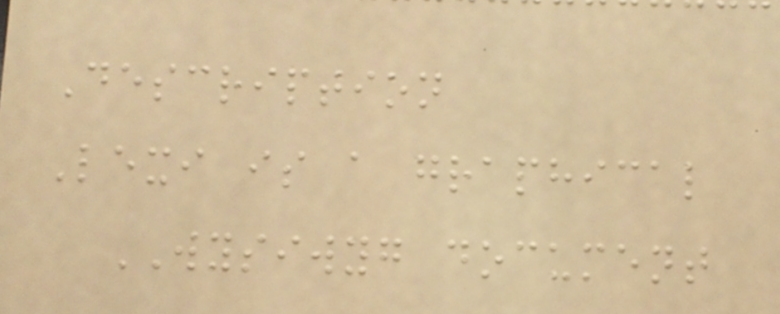Description
Lexi is a graphical
WYSIWYG document
